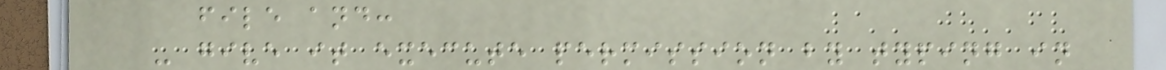file and:
- give it execute permission by typing in
